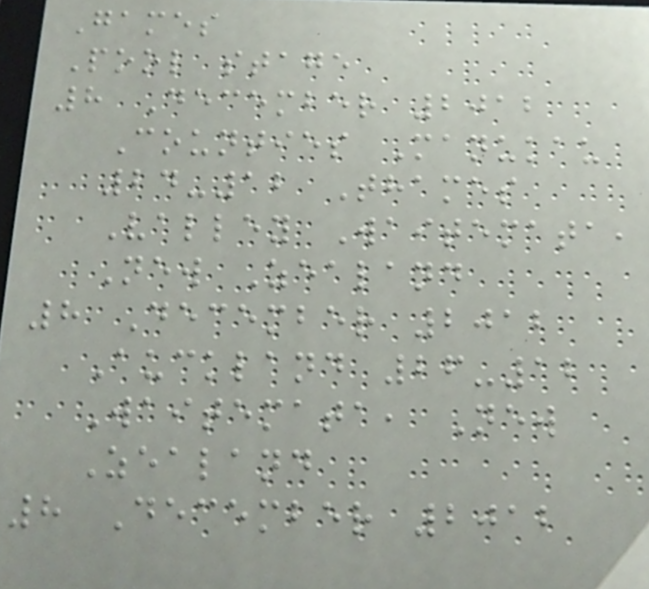Games
Pool stage
8 December 2012
Counties Manukau
24-12 Thames
Valley Waitemata,
New Zealand
8 December 2012
Auckland 26-12
Waitemata, New
Zealand
8 December 2012
